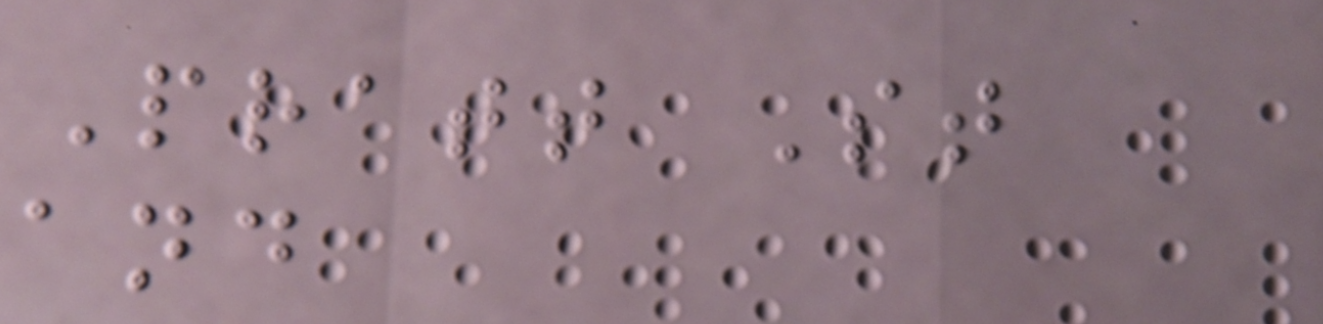Pratt St
and
